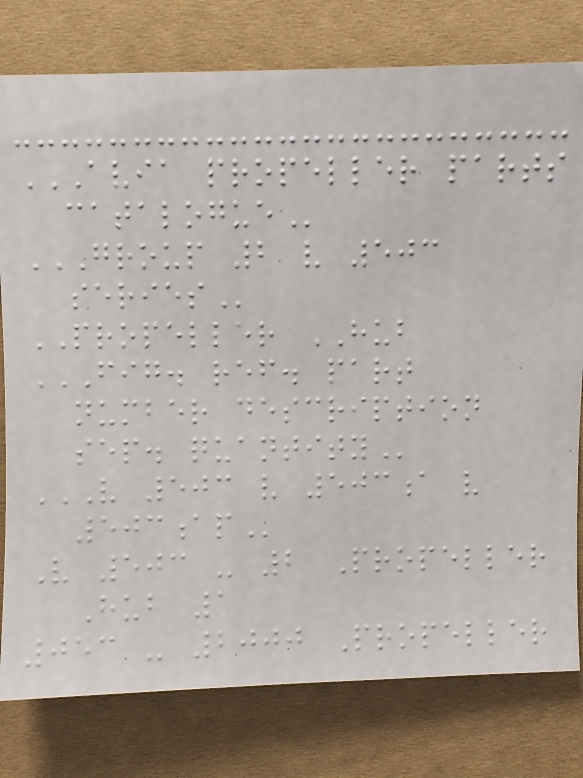AVIA PROPELLER PARTS
CATALOGUE
GROUP 2 V 503
SERIES
PROPELLER HUB
FIG. REF. PART
NUMBER DESCRIPTION
SEP. QUANTITY
V 503 V 503A V
503AP
V 503 - 2 Propeller
Hub 1
053 - 2000 Propeller
